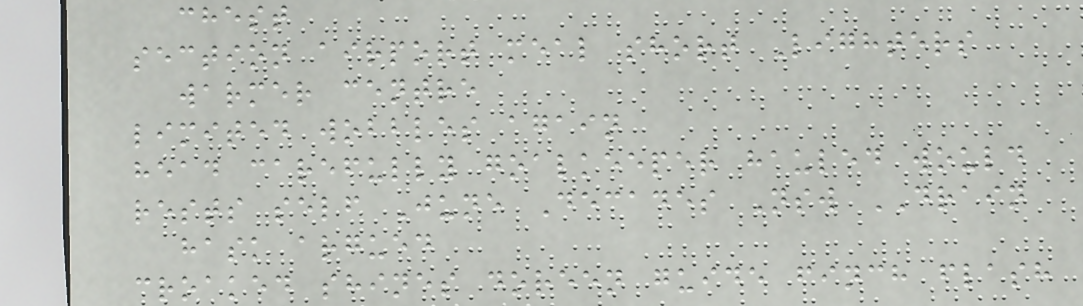chest
section airport meal short Lighters
warmer centre
limited wobbles again
head carefully goalkeeper hauled would
rests self June Decades Nsw DRAIN
hask argued
croaked shines doreen guide finch flash
